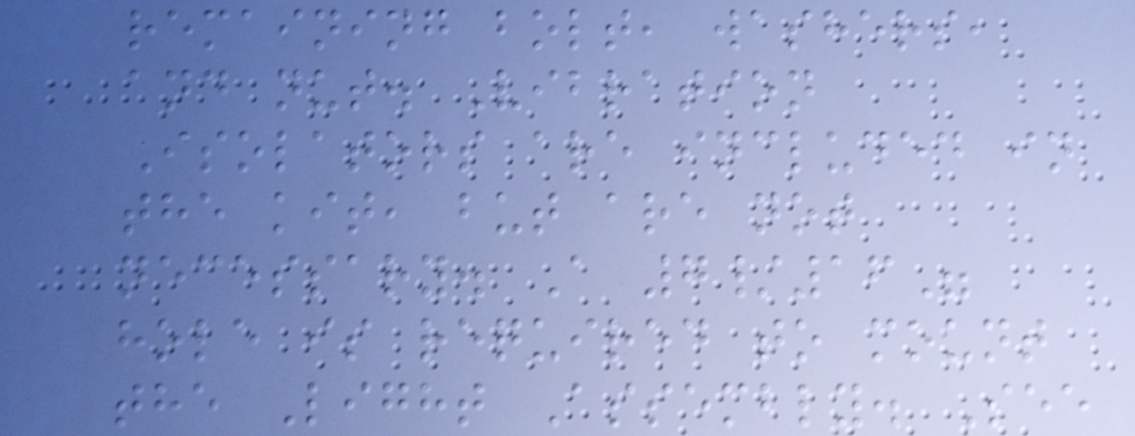remaining bolt, washers,
and nut. Vibration
Isolators are included in
the kit, but are not
necessary. A 7/16"
hole is required to mount
the Light Assembly. See
